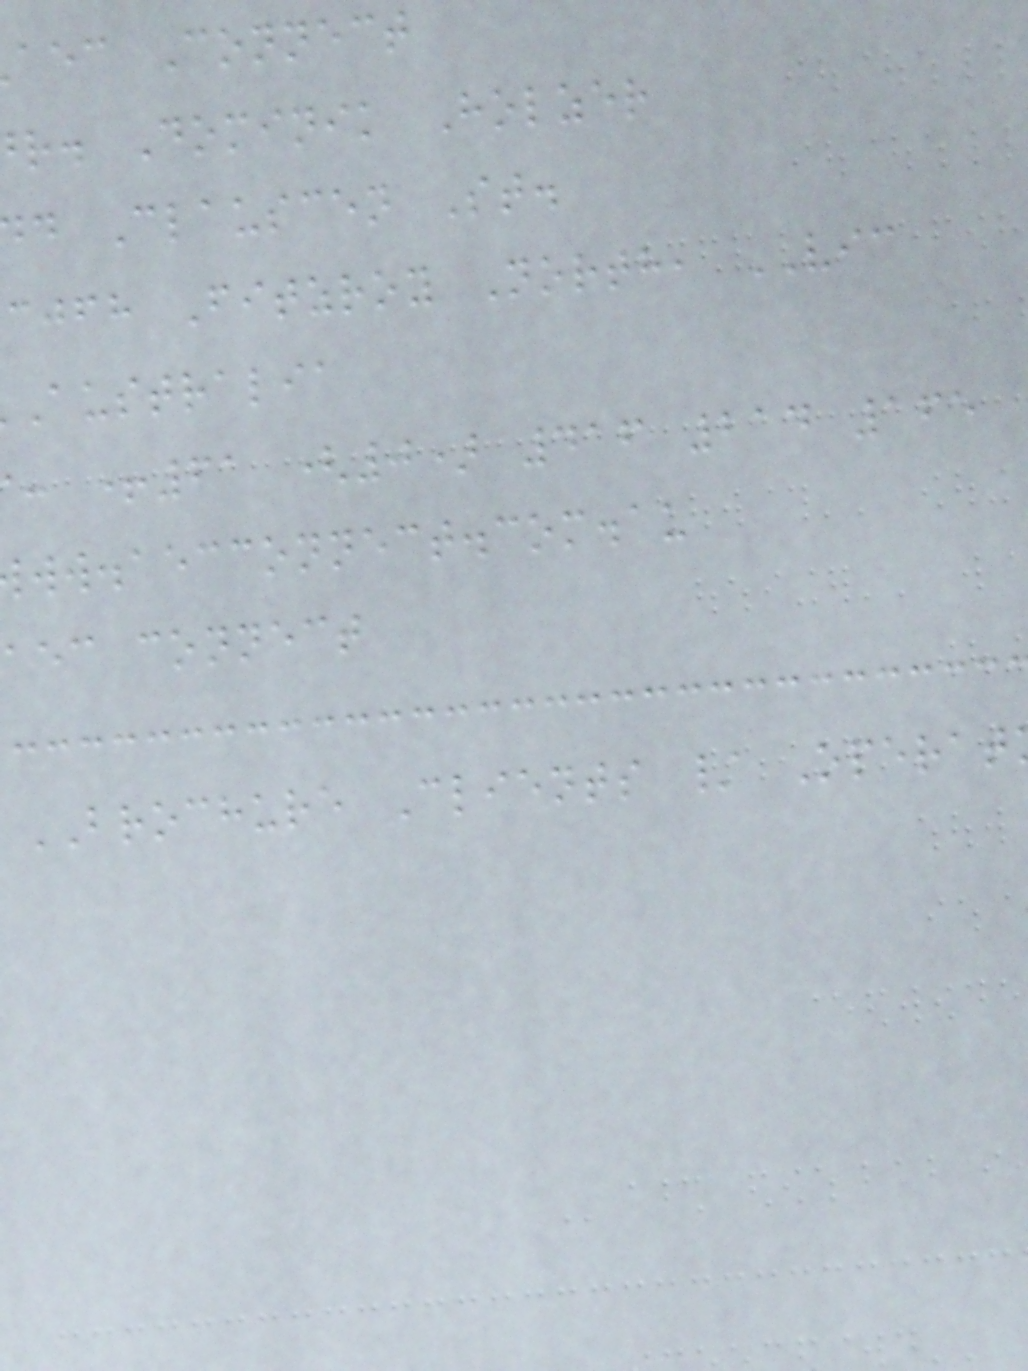aec Connect
r. Dominik Holzer
d Clauscen St.
cjfh Fitzroy North, VIC
australia
: +61 (0) 416 214 165
ww.aecconnect.com.au
aec connect
BROCHURE Clients / Operat
